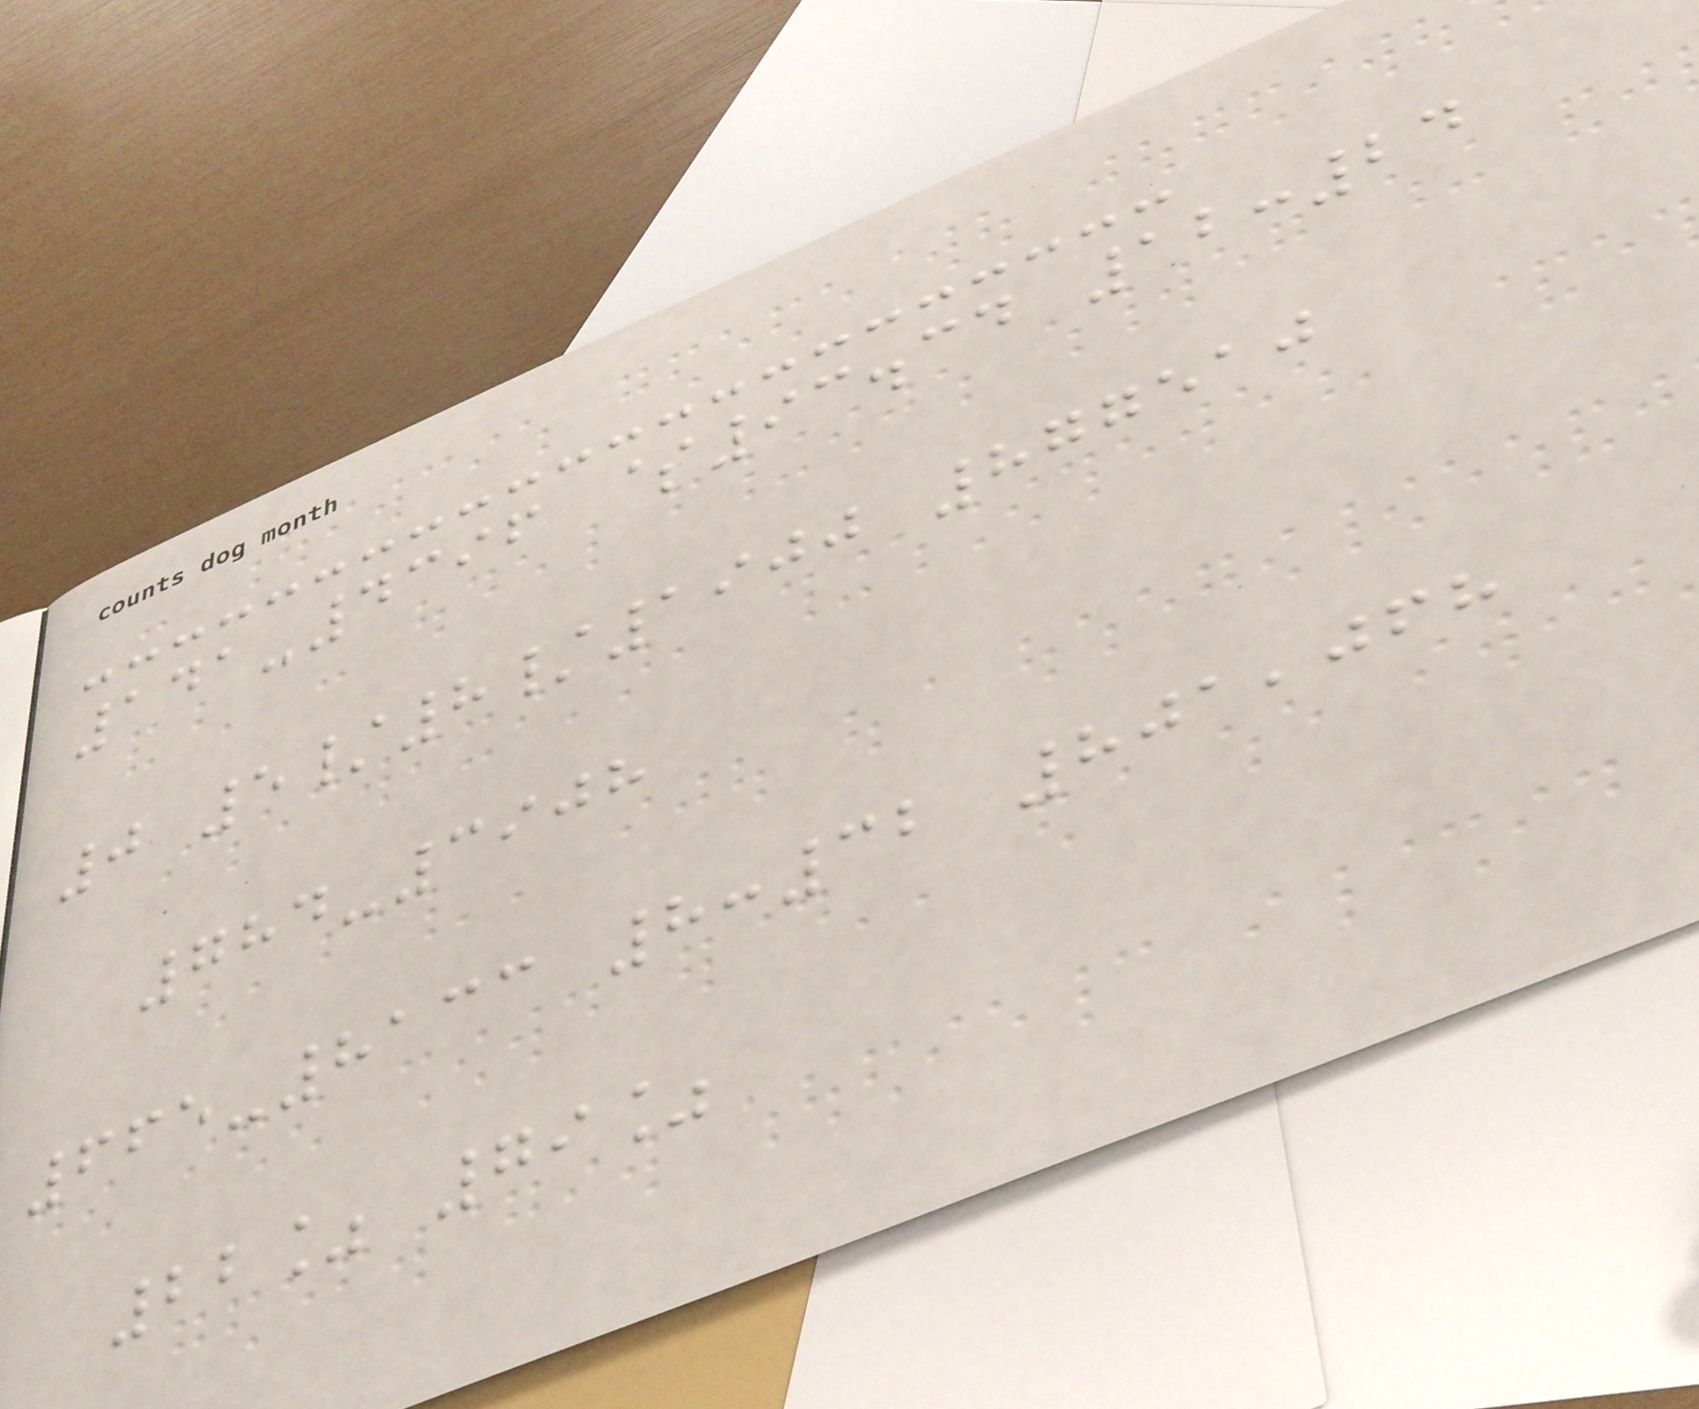141-4396 $93.34 12:24
0 5/8/1900 877510
784-3908
665-8133 8:32 801,068
22% 79%
